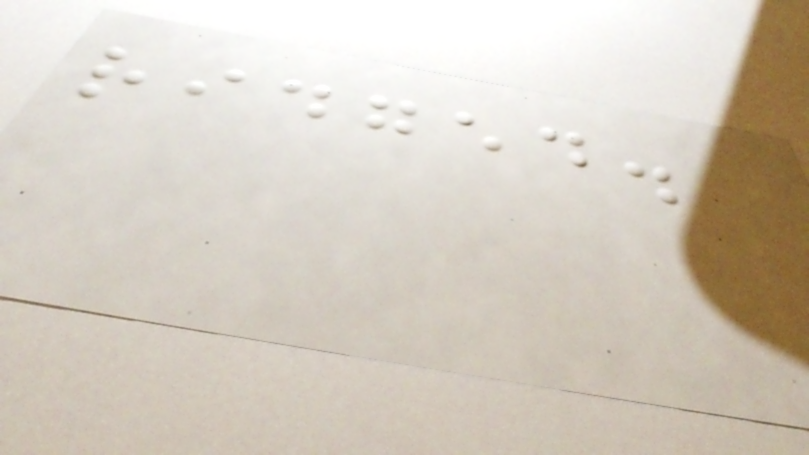ridged.
